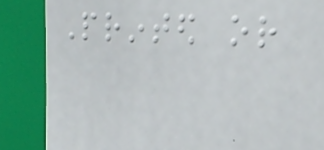Printed or
